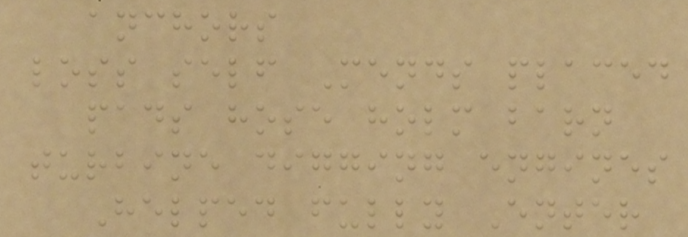anchors
loss self Mends placed
pads hose holm barn
turbine digging engines
Helped fully Enter
